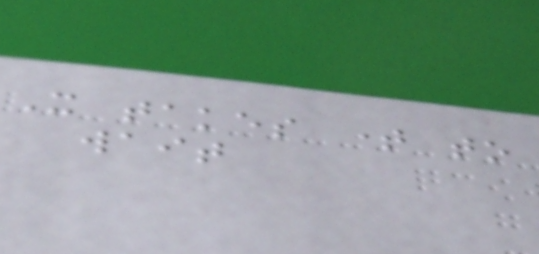It takes time to
wait
